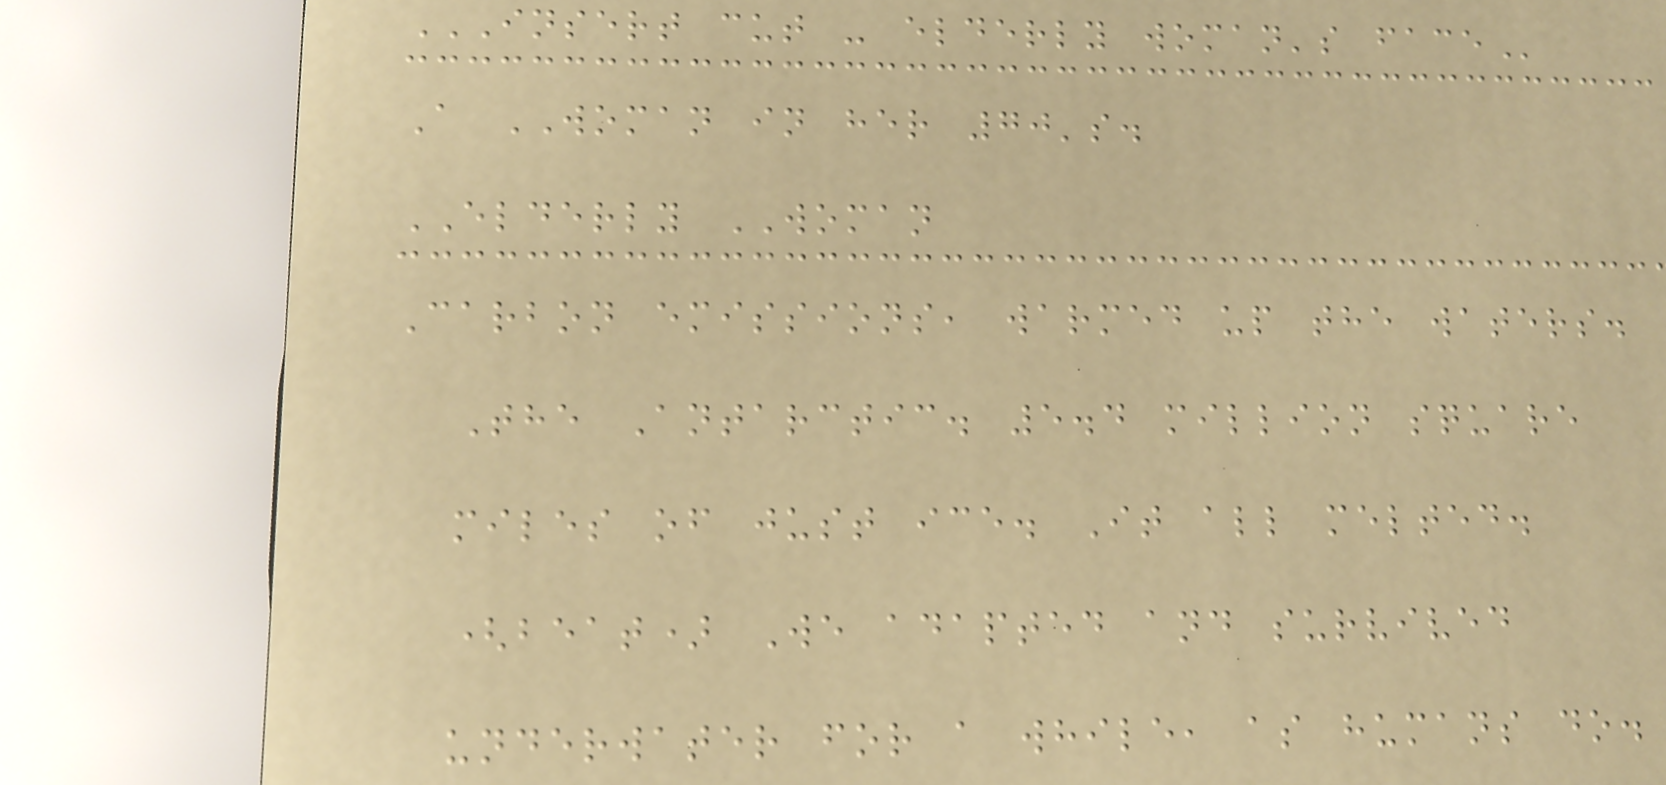INSERT CUT - ELDERLY WOMAN'S FACE
A WOMAN in her 70's.
ELDERLY WOMAN
Carbon emissions, warmed up the waters.
The Antarctic. 5.4 million square
miles of just ice. It all melted.
(beat) We adapted and survived
underwater for a while, as humans do.
